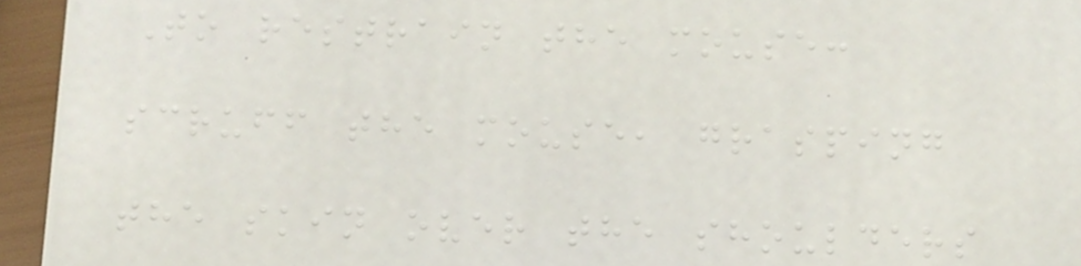To restrain the mouse:
scruff the mouse, grasping
the skin over the shoulders
